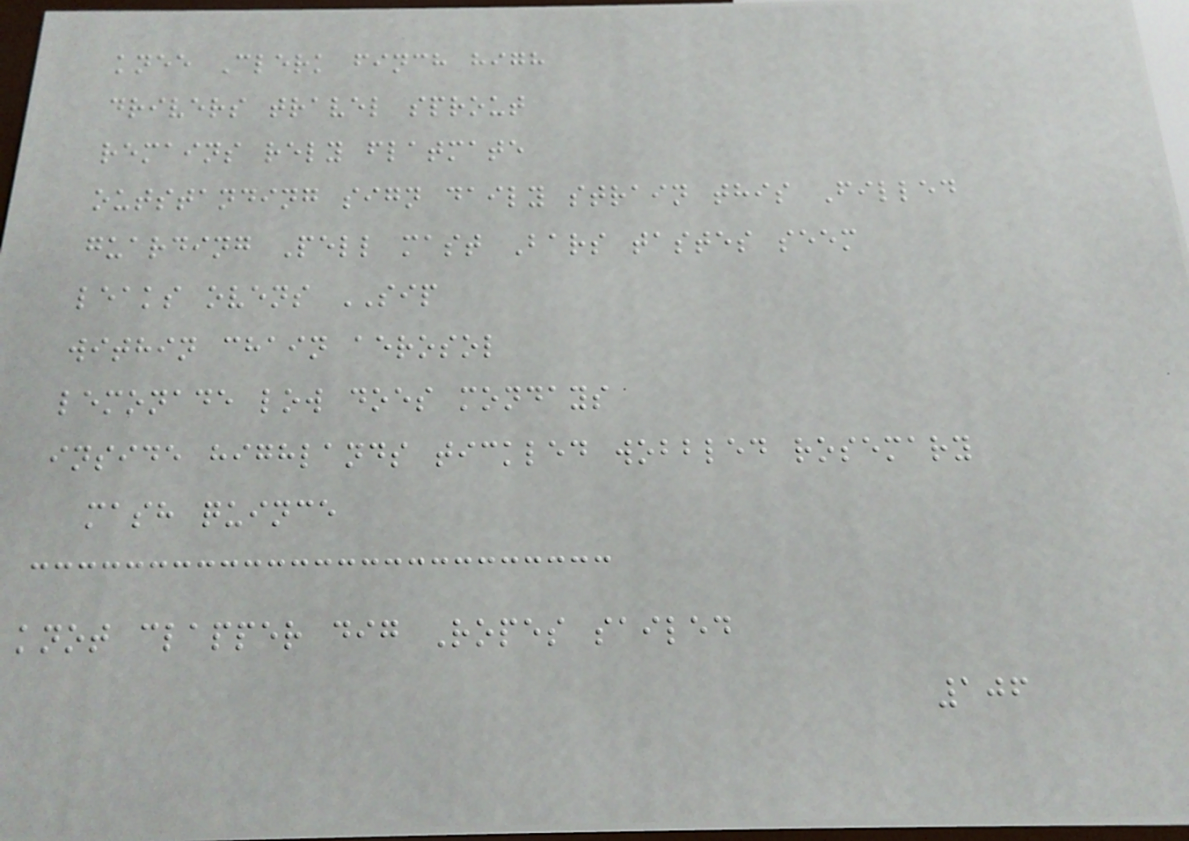knee Clerk finch high
drivers travel sprout
remains rely flatmate
outstanding sign daily strain this Filled
guarding Pell mast Bars tastes seem
leaks ovens SIP
within chain aerosol
lemonade low does mondays
inside highlands tickled wobbled rosemary
mash quince
knot clapper dig Ropes sailed
106
